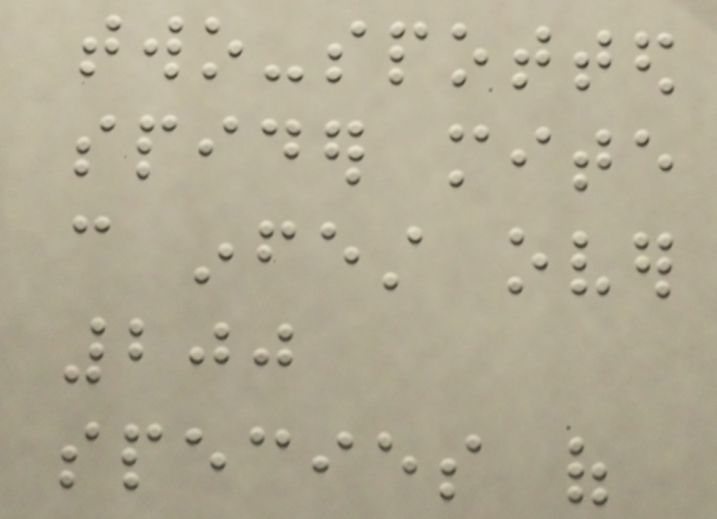two-spotted
spider mite
can infest over
200
species of
